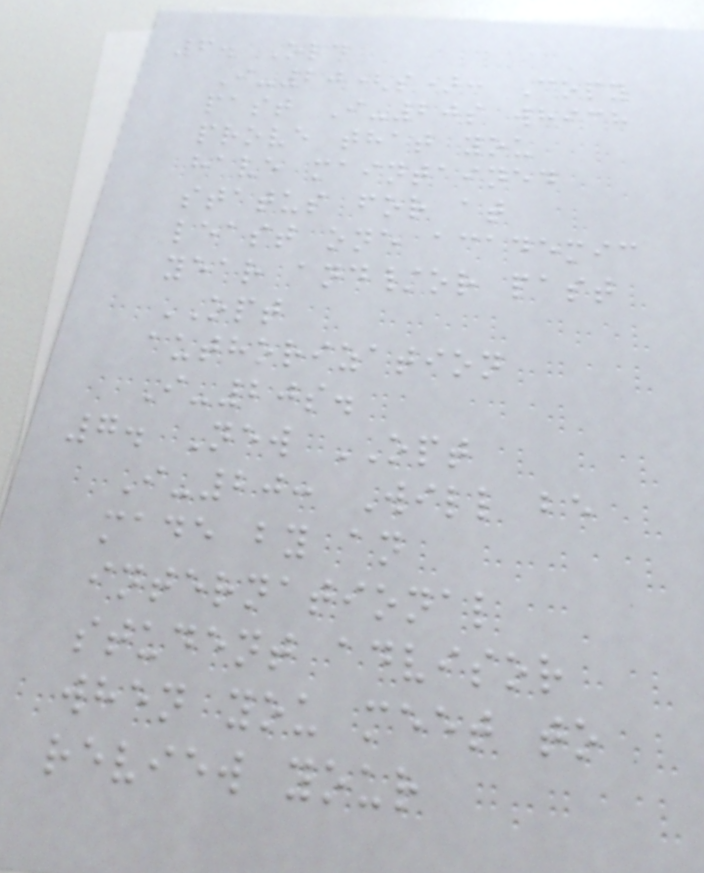6. Old
I-20(s): Copy
past I-20s which
prove that you
have maintained
status for at
least one academic
year and/or past
OPT
authorization
I-20s.
7. New OPT
I-20: Will be
made by an
international
student advisor
when you meet to
review your
